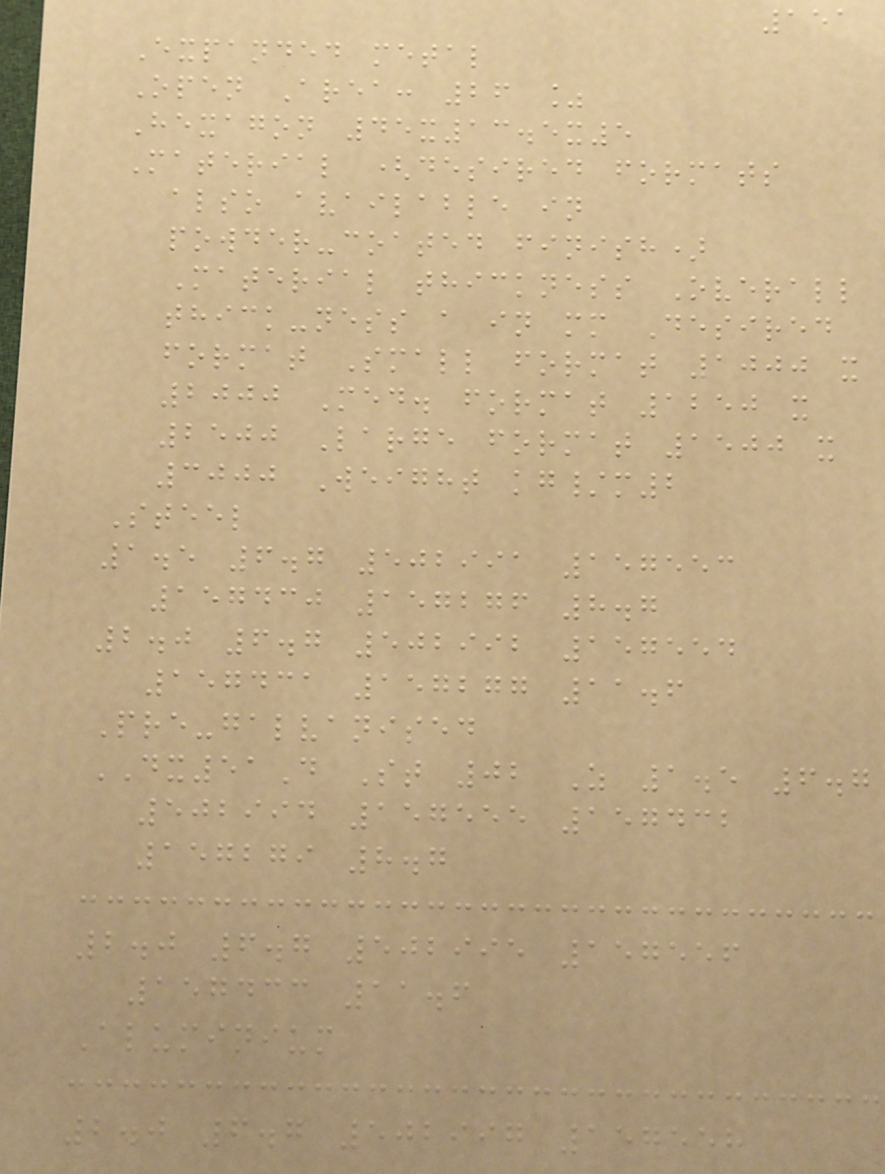151
Expanded metal
Open Area: 26 %
Hexagon 45x13.5x5
Material (desired formats
also available in
powder-coated finish)
Material thickness Overall
thick-ness a in mm Desired
format Small format 1000 x
2000 Med. format 1250 x
2500 Large format 1500 x
3000 Weight kg/m2
Steel
1.5 6.7 502991 157553
157430 157276 8.7
2.0 6.7 502992 157554
157431 157277 11.6
Pre-galvanised
DX51D St 02 Z 1.5 6.7
502994 157555 157432
157279 8.7
2.0 6.7 502995 157556
157433 11.6
Aluminium
2.0 6.7 502997 157558
